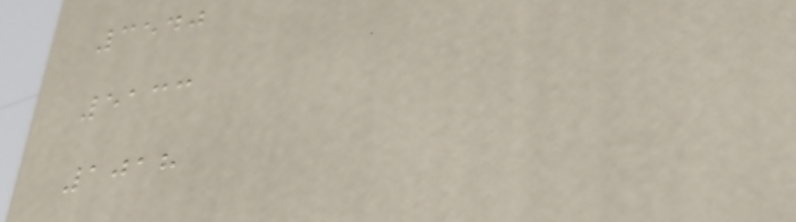3540
5133
1018
